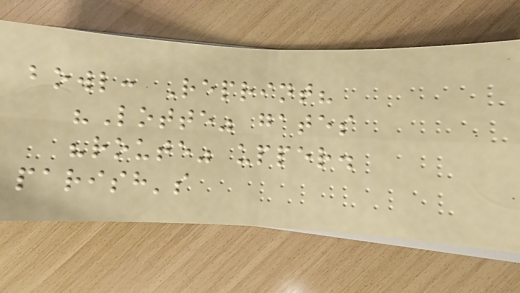bowl: Reprint?
"Lotte" gates
"route" upper.
parish's
